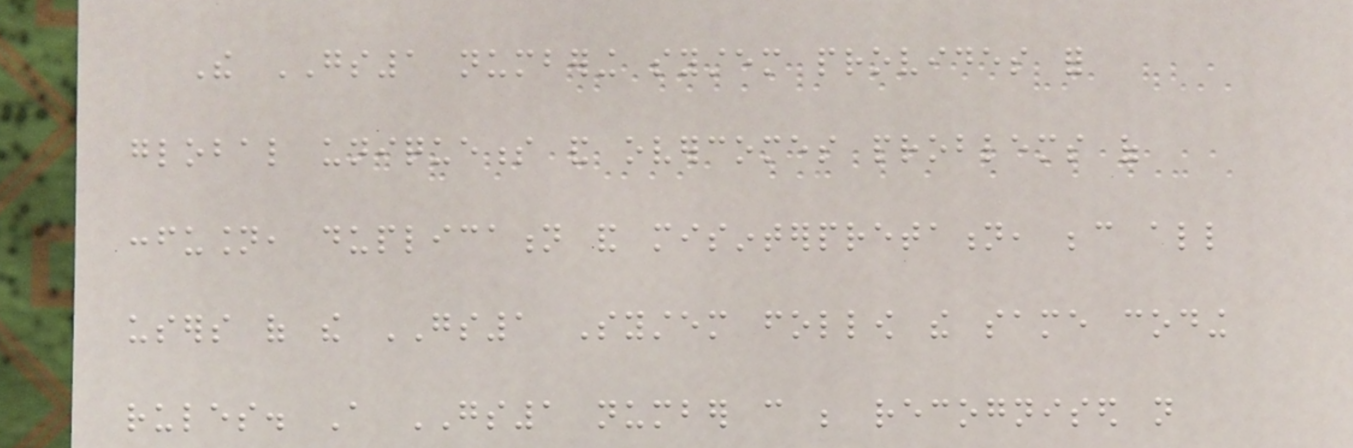The GS1 numbering system provides for
global uniqueness and overcomes problems of
confusion, duplication and misinterpretation, because all
users of the GS1 System follow the same coding
rules. A GS1 number can be recognised not
